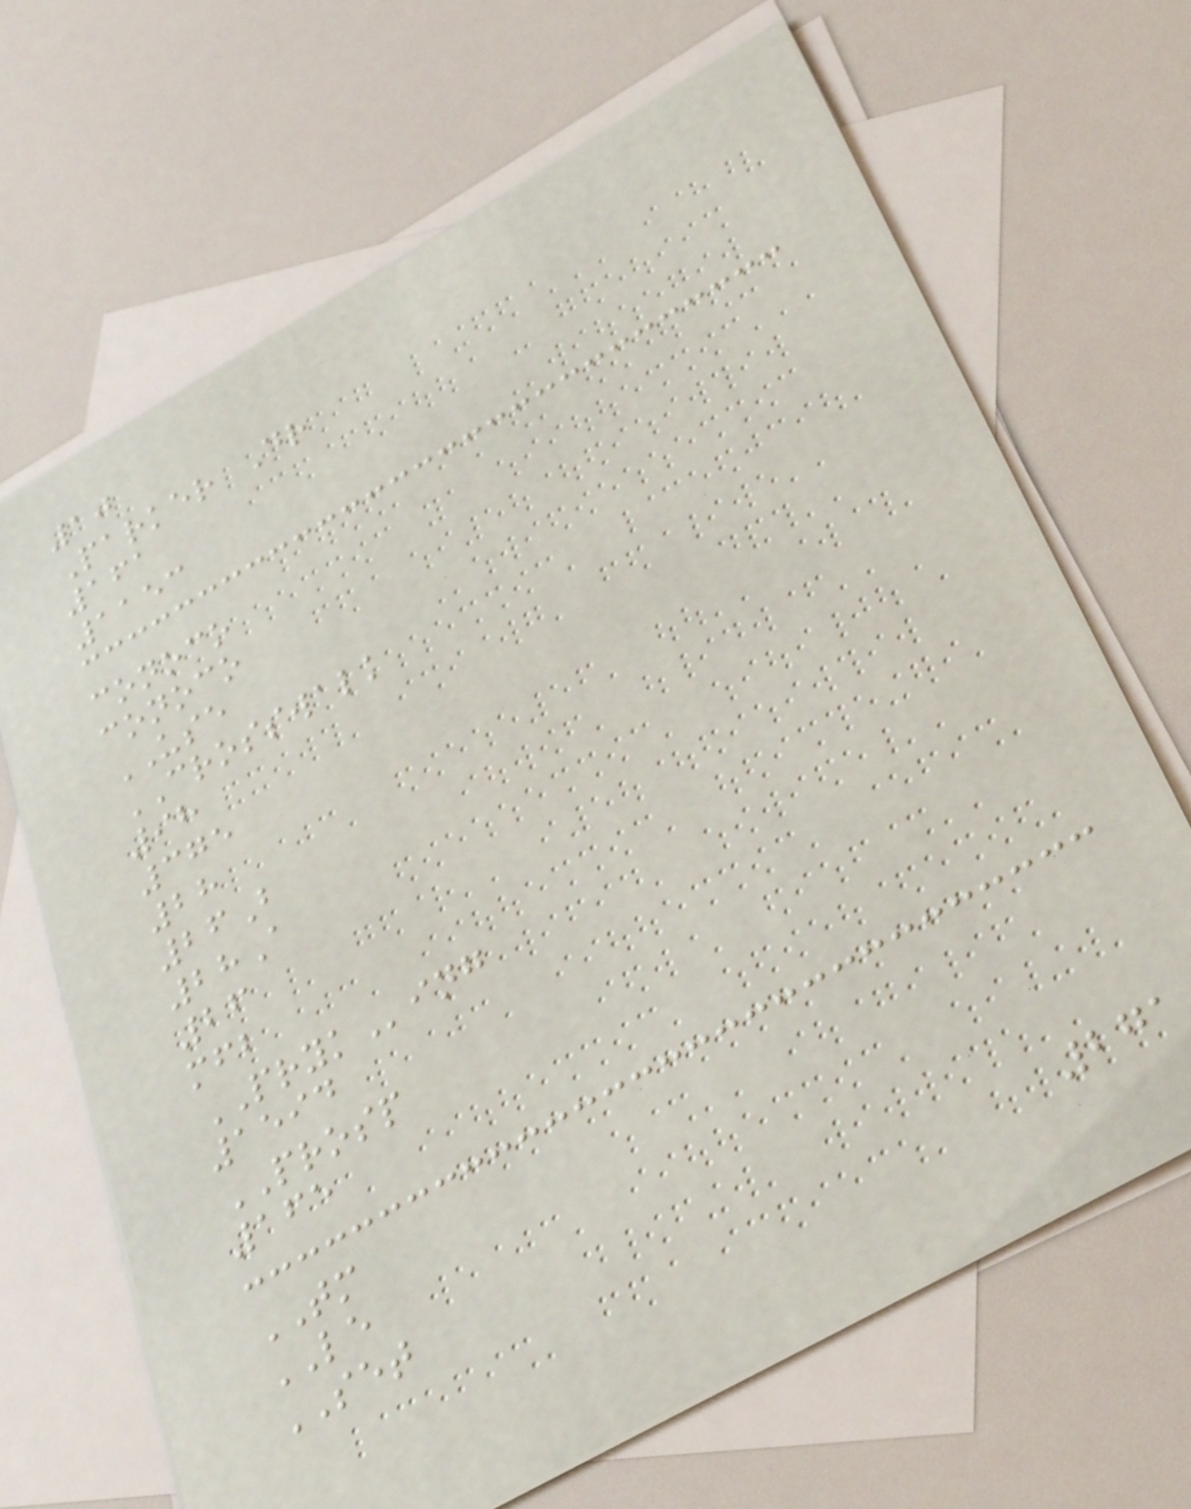10
Parker Dr
161
1153
conoco
conoco
USE
CROSSWALK
98
375
28
26B
28A
26
mfb
PRYKing
1594
PROSP
165
TM
LE
SET
271
